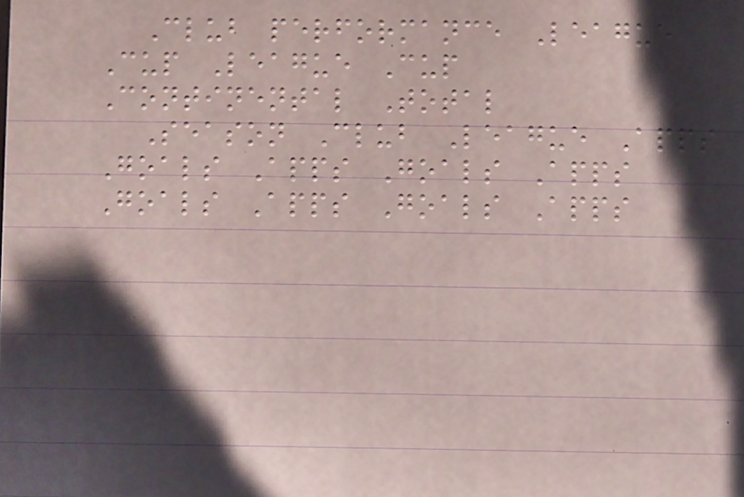Club performance League
Cup League Cup
Continental Total
Season Club League Apps
Goals Apps Goals Apps
Goals Apps Goals Apps
